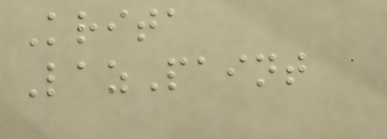Krita
LazPaint
